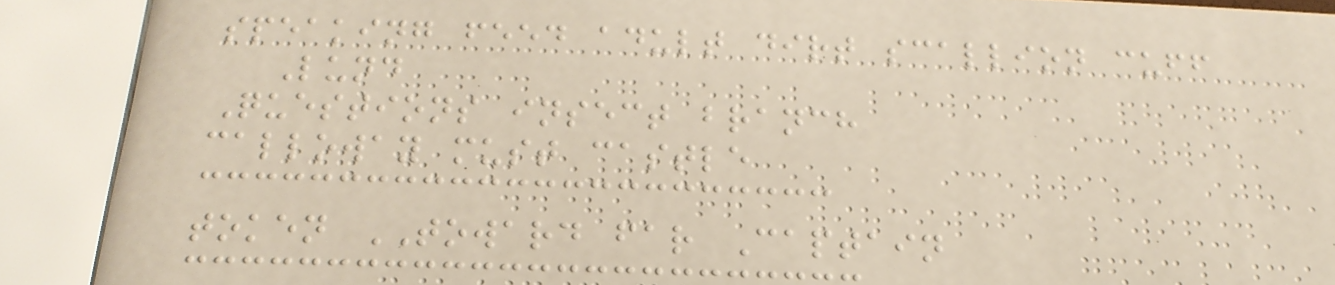speaking feed adult dirt scallion cuff
Lund
Questions insect branch
calloway must castle
token TOWARD far Captain
